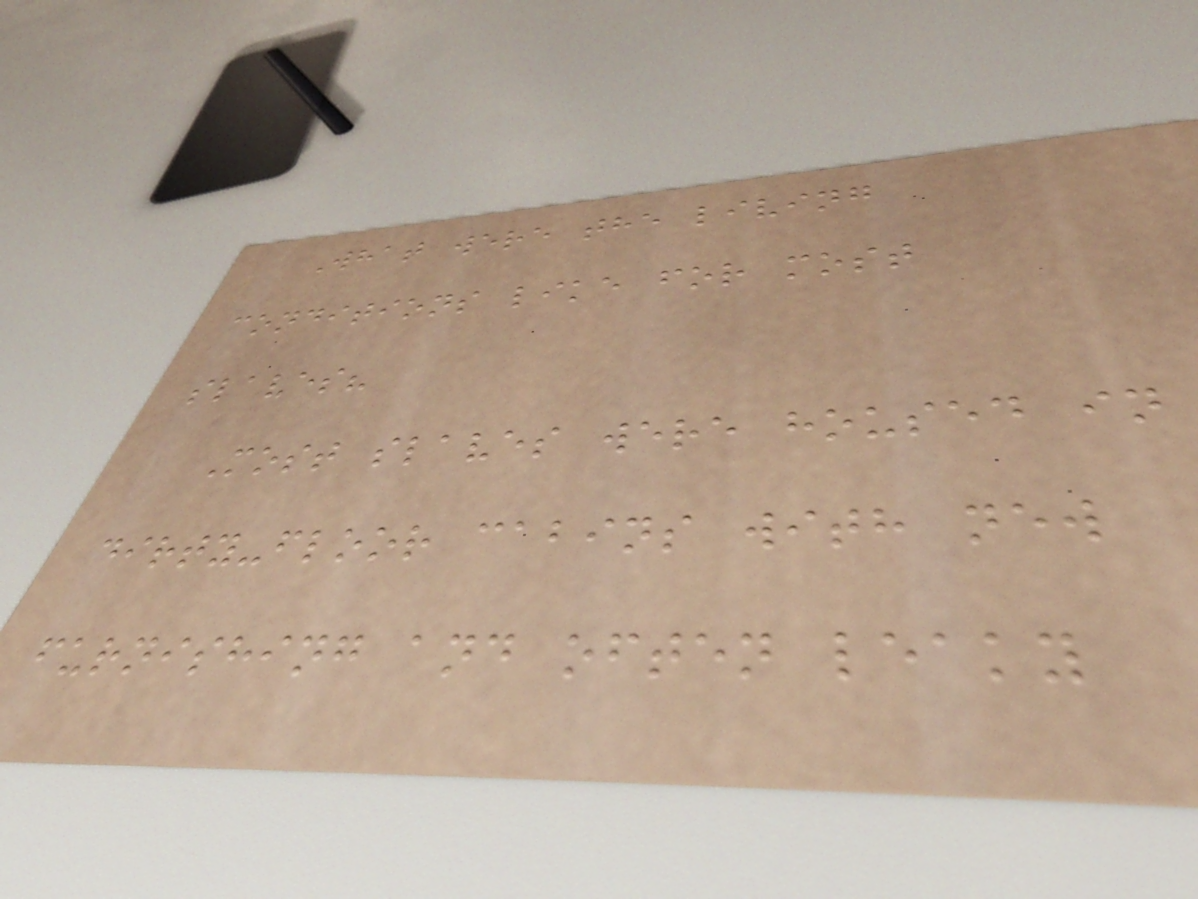What were the living
conditions like for most
slaves?
Most slaves were housed in
dirty-floor cabins with new
furnishing and often leaky
